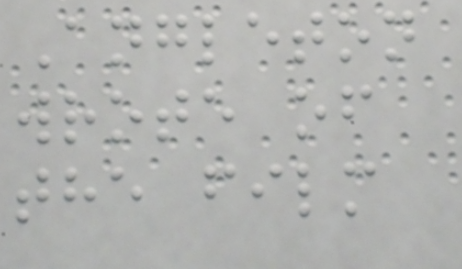Angleton
wrote of
the film
